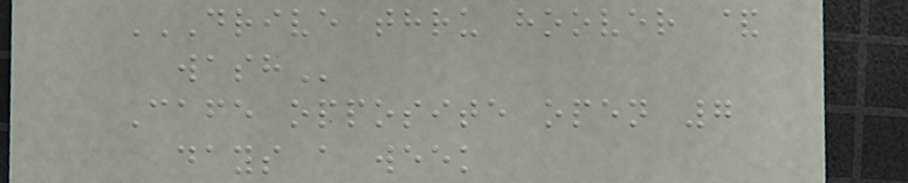DRIVE THRU HOOVER &
WASH
Cafe opposite open 7
days a week
